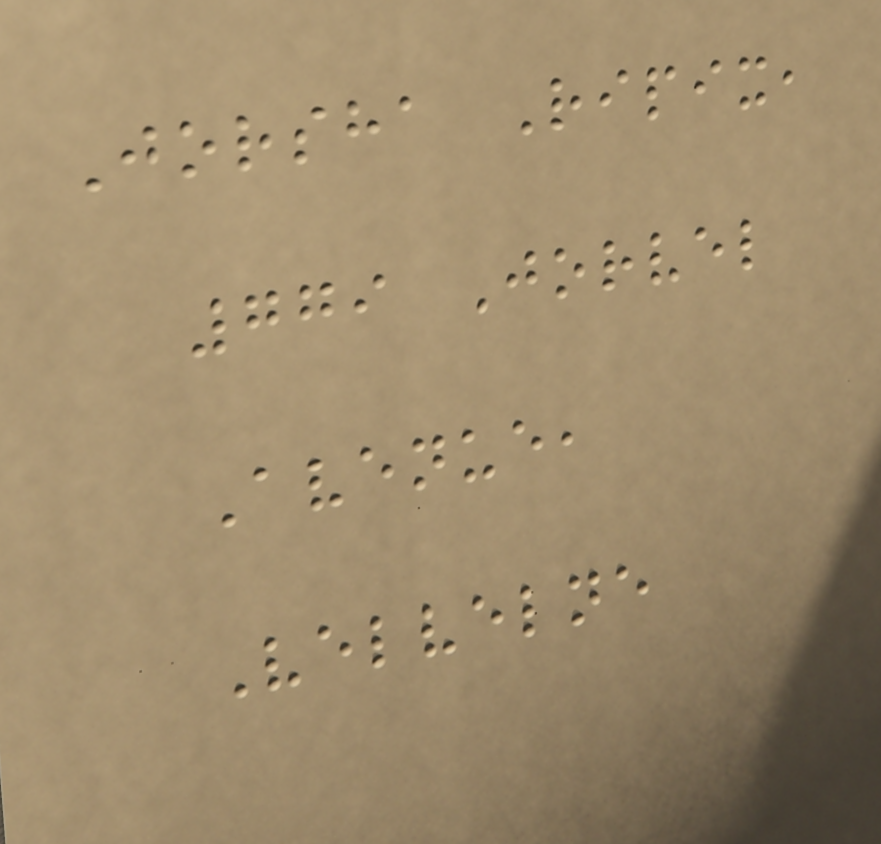Jorsha Ripix,
779 Jorvel
Avenue,
Velvelne
